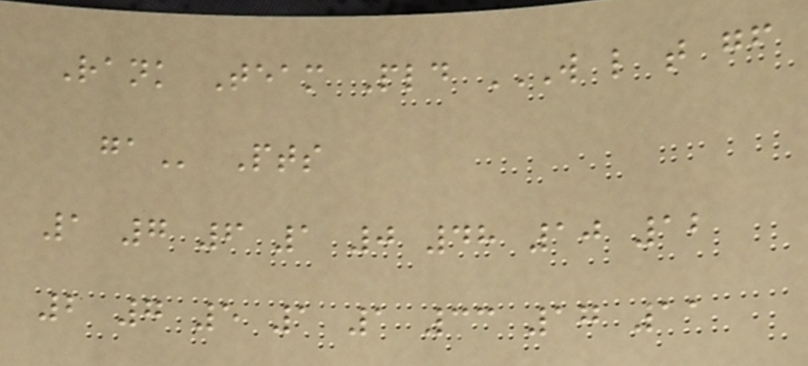Rank Team Pld W L T GF
GA Pts
1 7 6 1 0 48 10 12
2 7 5 1 1 33 17 11
